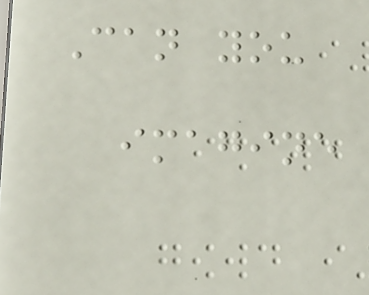Can you
imagine
